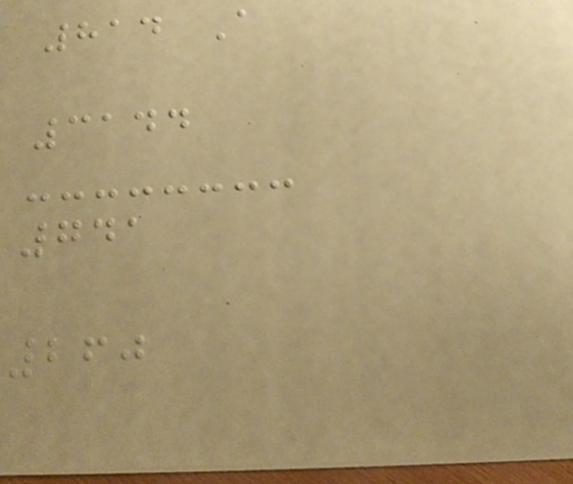814 A
3144
741
260
